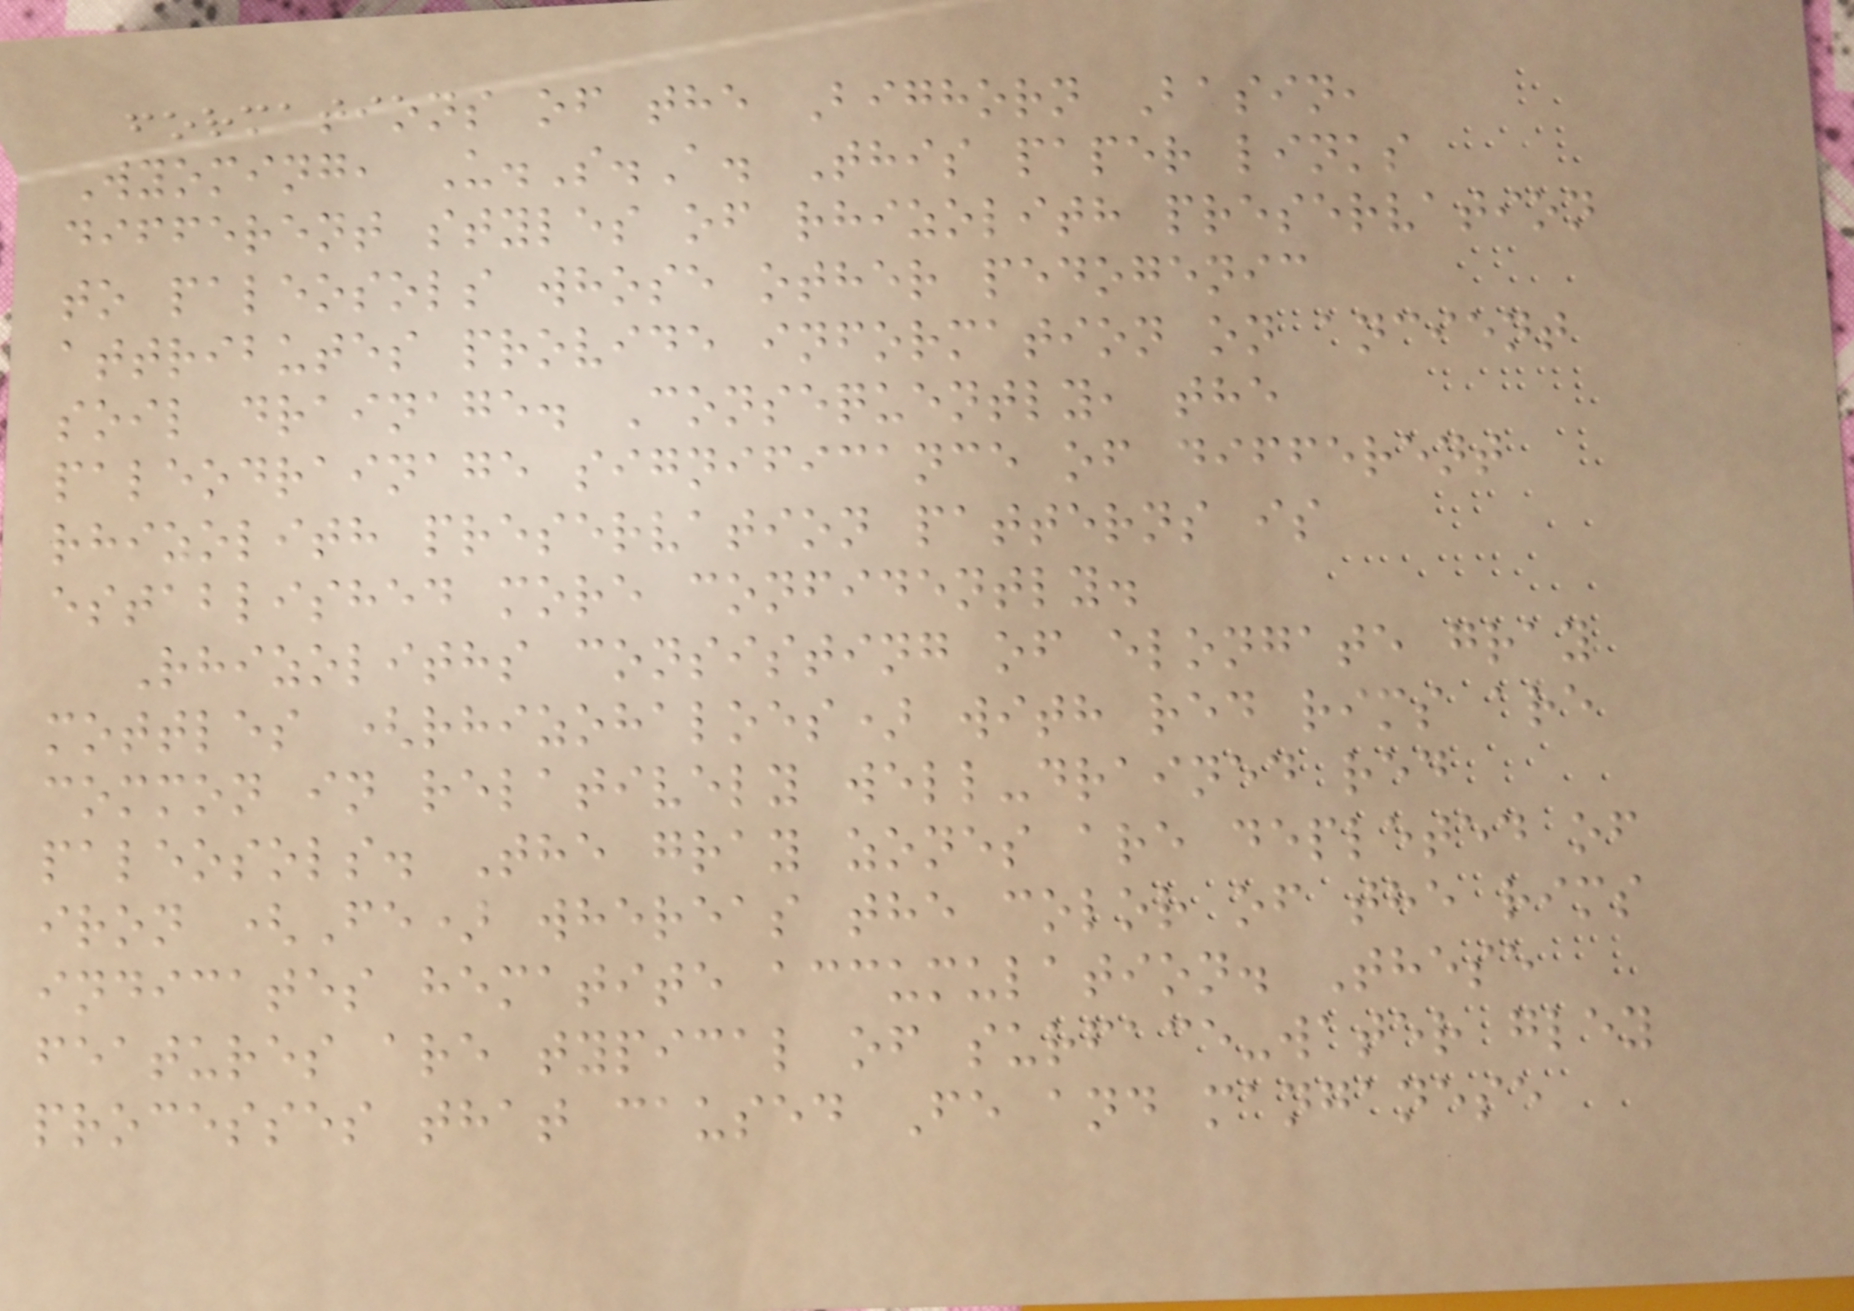formations of the Bighorn Basin,
Wyoming, U.S.A. This paper links
different styles of rhizolith preservation
to paleosols whose other pedogenic
attributes provide information on ancient
soil drainage. Consequently, the
paleodrainage significance of different
rhizolith preservation patterns is
established more confidently.
Rhizoliths consisting of elongate gray
mottles (rhizohaloes) with red rims are
common in relatively well-drained red
paleosols. The gray zones are depleted of
iron (Fe) whereas the color of the rims
indicates hematite accumulation. These
features are typical of surface-water gley
processes that caused Fe and manganese
